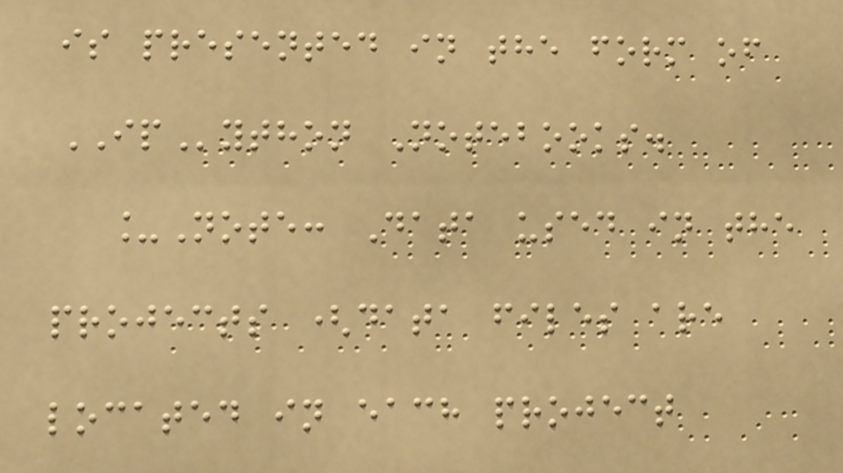is presented in the form of
IPython Notebooks.
_Note: Data used in the
projects (data files are
located in each project
